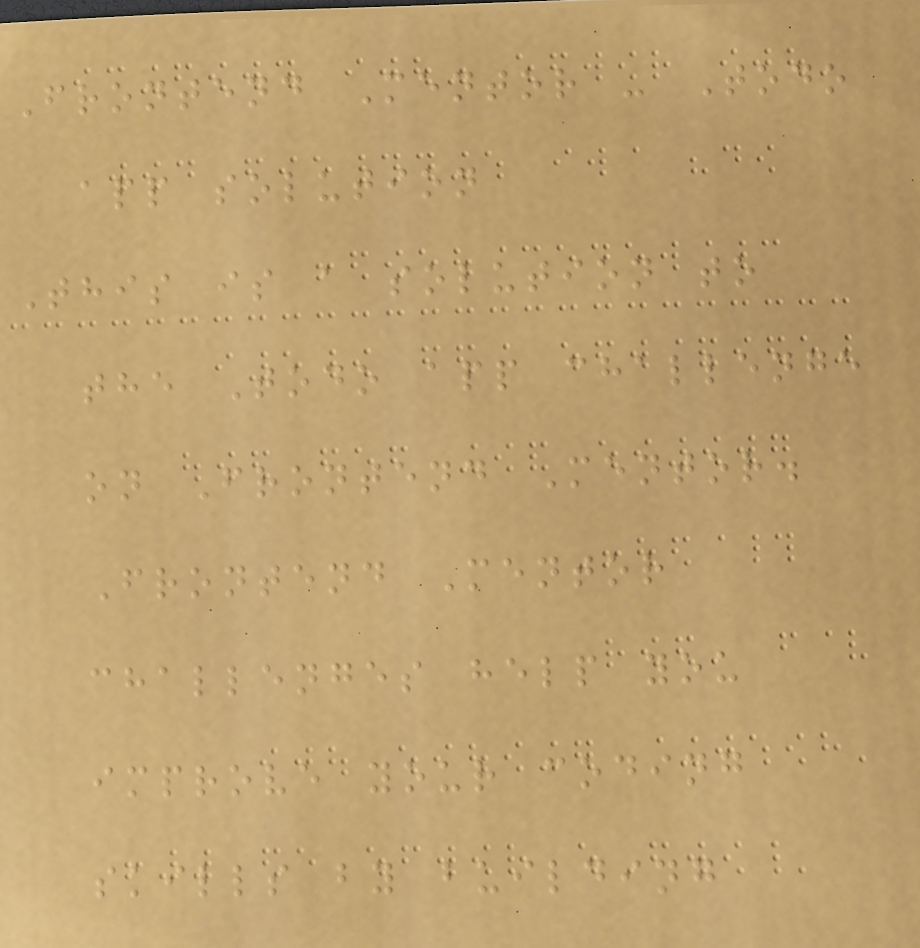Frontend Mentor - Todo
app solution
This is a solution to
the Todo app challenge
on Frontend Mentor.
Frontend Mentor
challenges help you
improve your coding
skills by building
